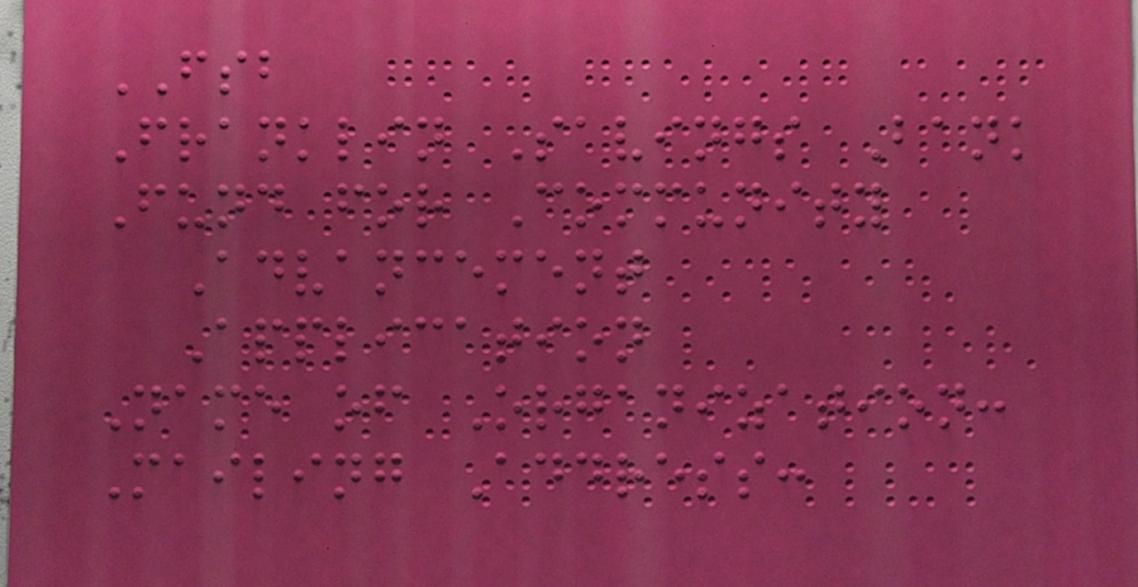FSB
Franklin Savings Bank
Fund for Community
Advancement
Application
Name of Organization:
Mailing Address:
